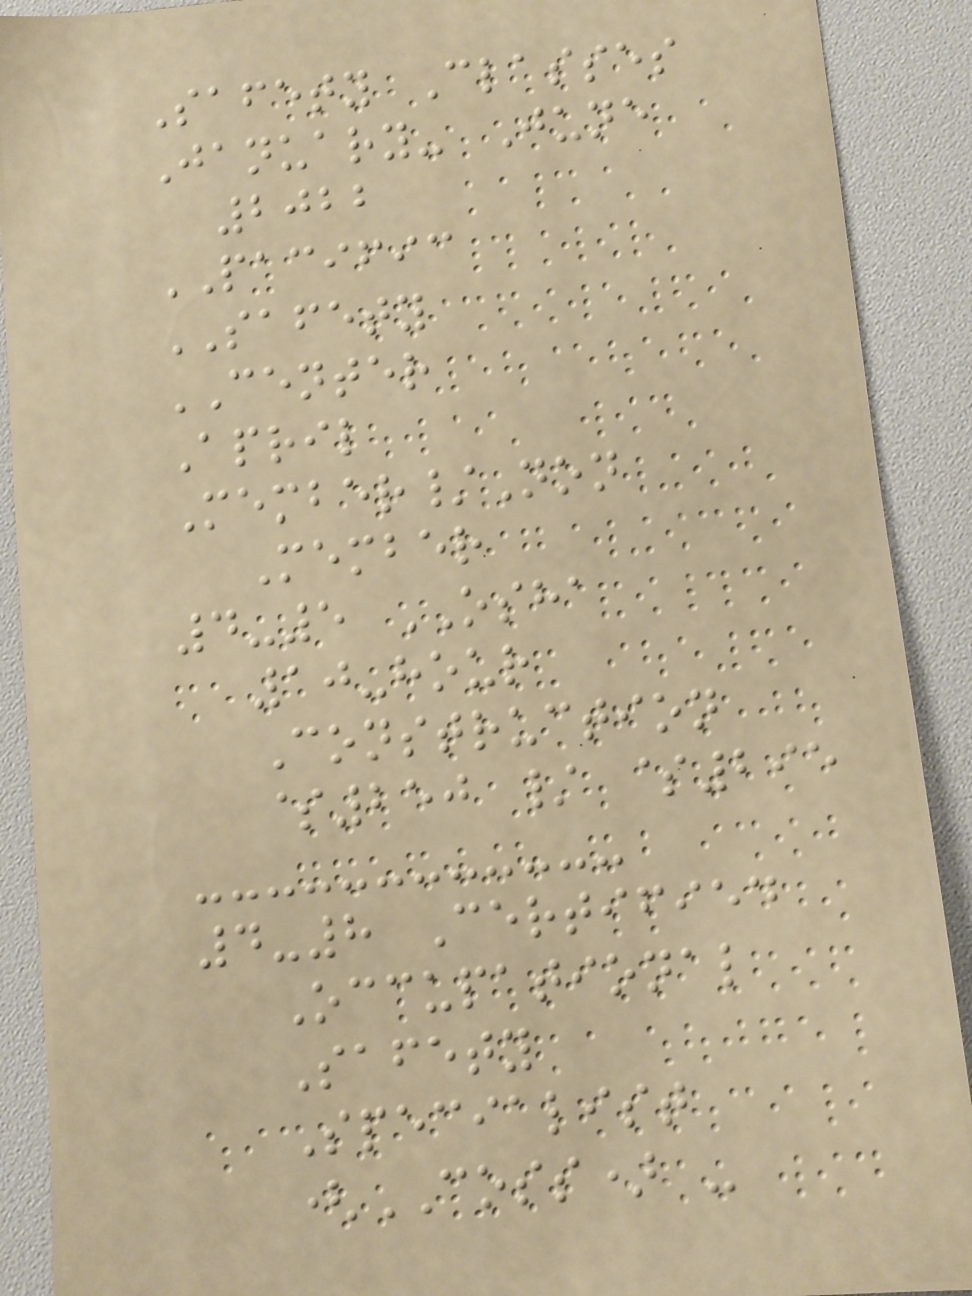Safety Classes
January- June
2022
PACIFIC
SAFETY
CENTER
April
Member/Non
Member
4-5 OSHA
10-hour
Construction
$250 / $295
4-8 Certified
Occupational
Safety
Specialist
(COSS) -
